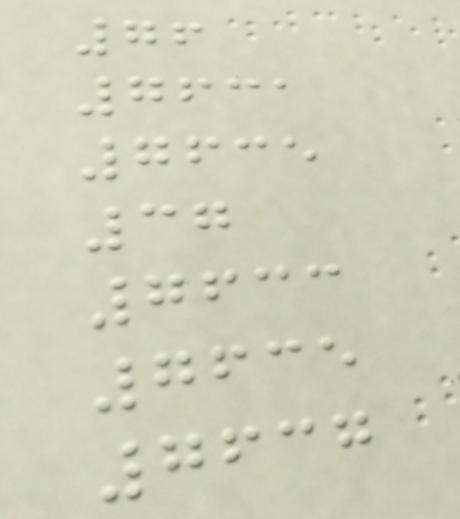76
7631
7635
37
7633
7635
7637
